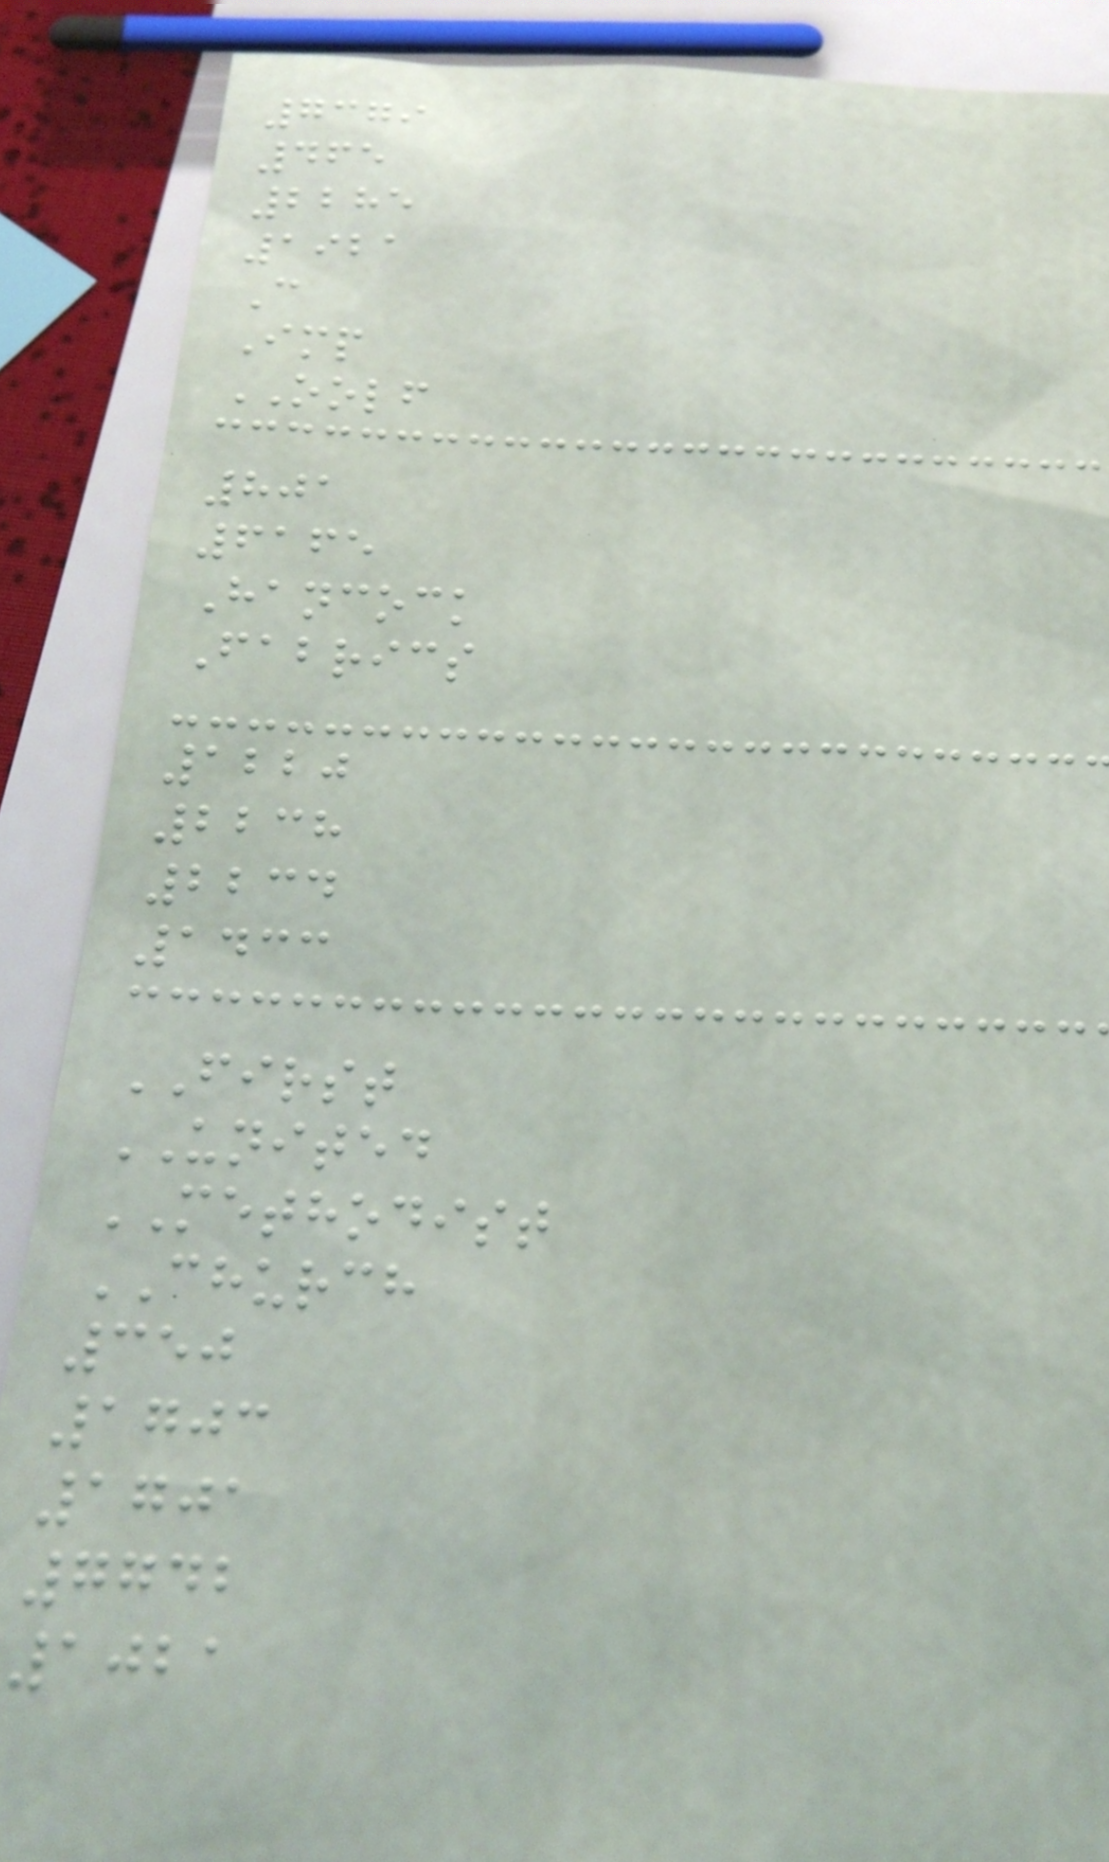7379
465
2285
1921
C
Imp
OOLF
801
6165
Hancock
Fabrics
1220
2238
2234
1433
FIRST
UNITED
METHODIST
CHURCH
350
1703
1701
7742
1021
